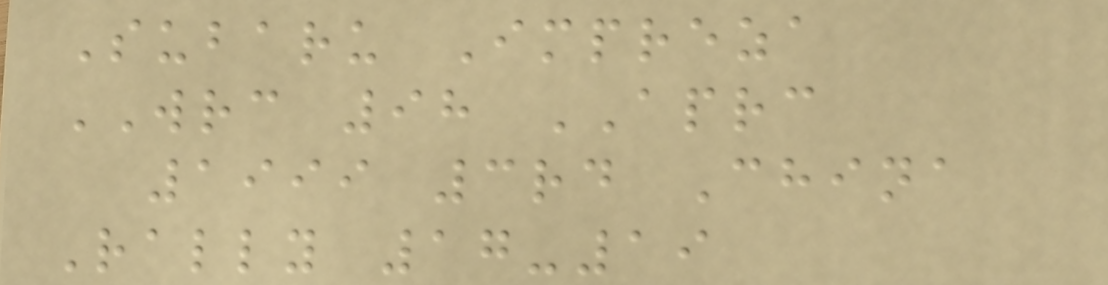Subaru Impreza
WRC 98 APRC
1999 3rd China
Rally 17-19
